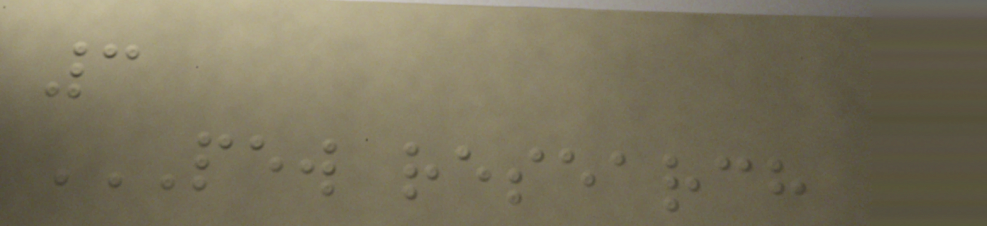3
PEW RESEARCH
